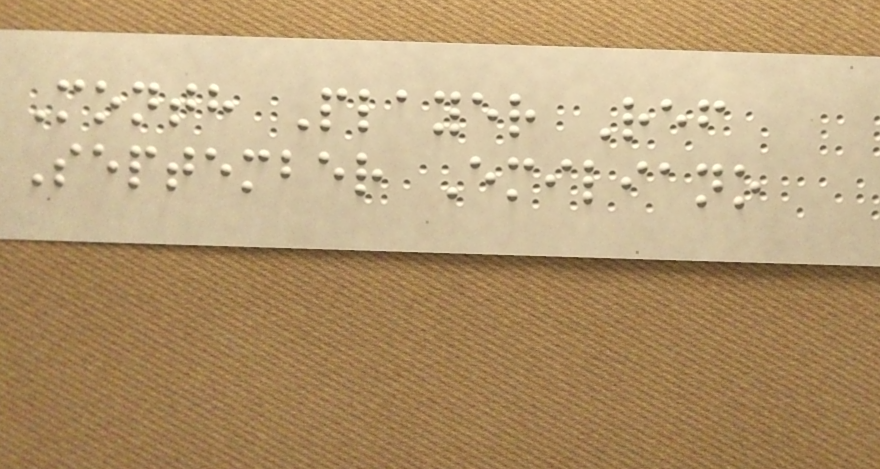Month Player Ref
September Emiliano
